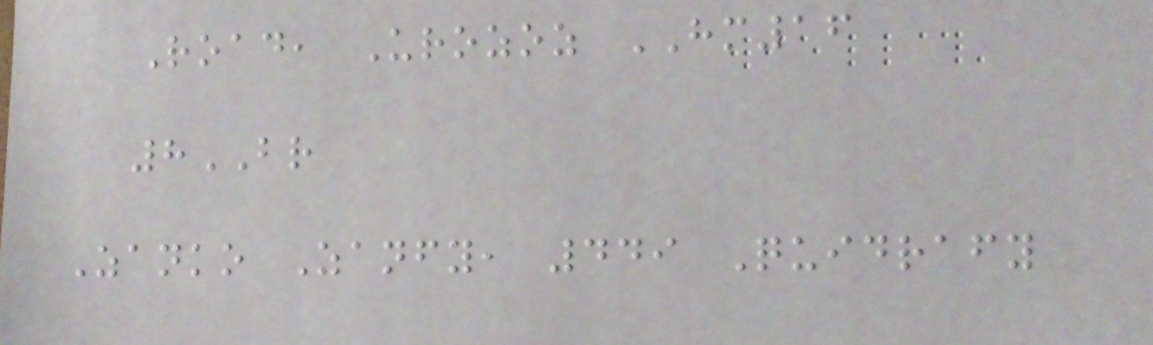Road, Urozoz HM16
8BR
Zanko Zanfy, 449 Quidrafy
